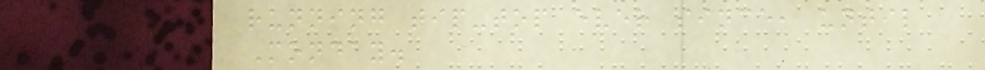running tip-top ever since, until
Monday.
